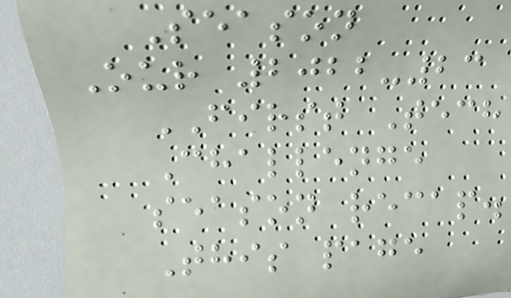Season
Our 2022-23
FIRST Tech
Challenge
season recap.
This page
